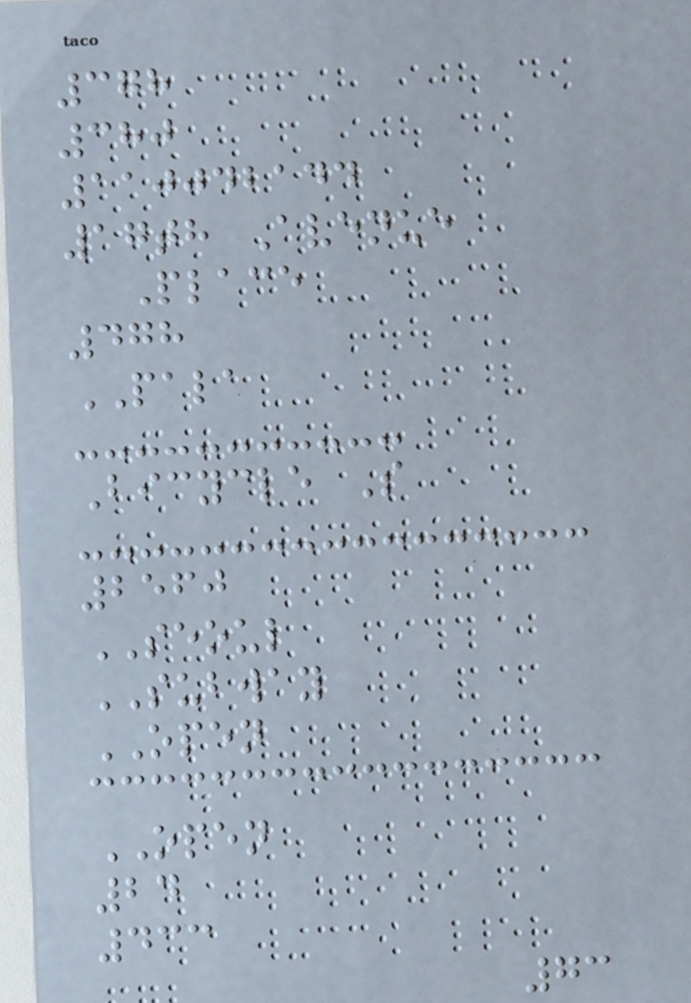378
380
110042144
17th Avenue
Place
478
PALA
Bicycle S
2560
SEOUL
SUBWAY
OPEN
OPEN
24
433
73
